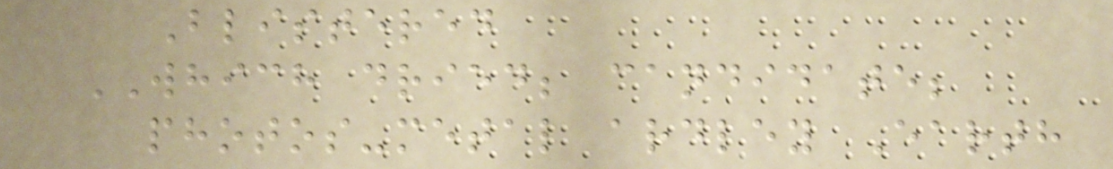Blistered
WHICH dried; candidate;
photos-metal ardley Earth
